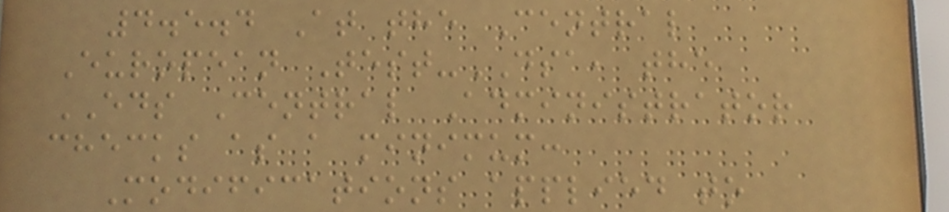4.5.4 At the Central
European Test-DSA, the
EDS Central Administrator
checks as a minimum:
Modifications applied to
